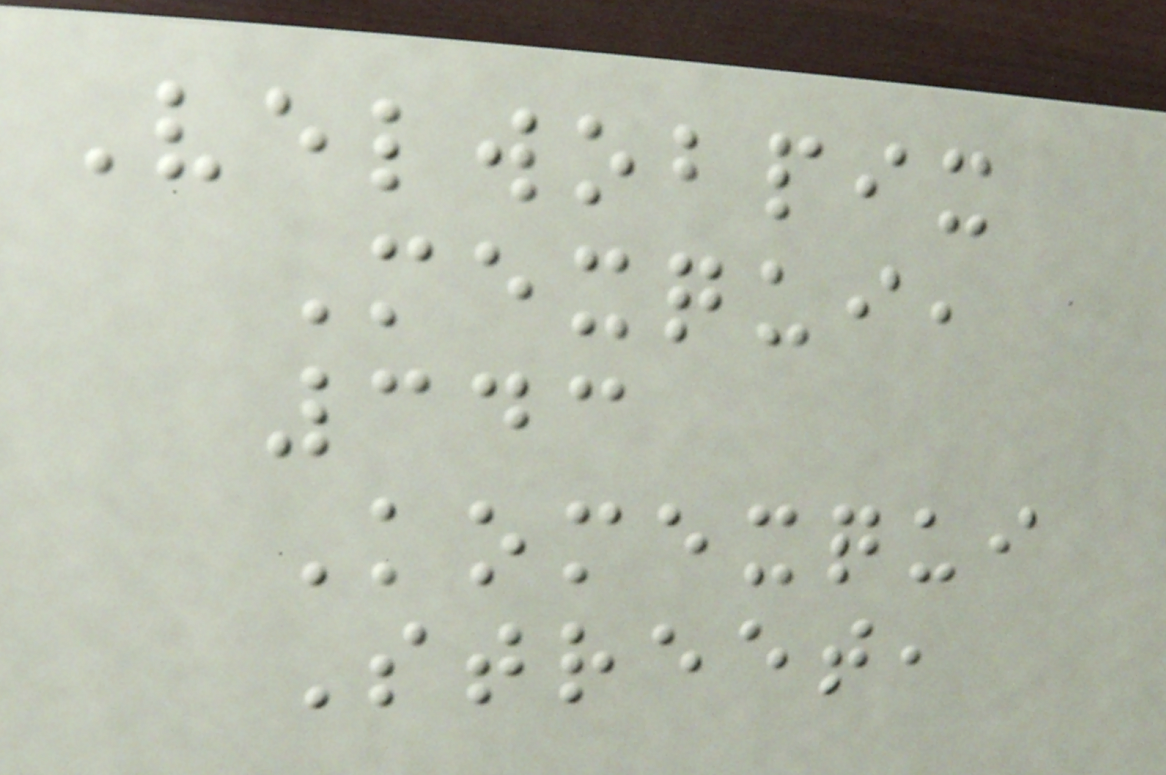Velwobpix
Mexqui,
343
Komexqui
Street,
